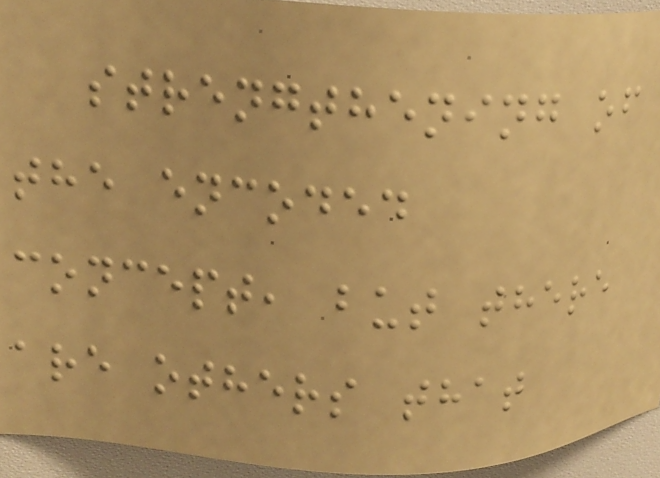strengthening of
the encoded
concept, but there
are others that
